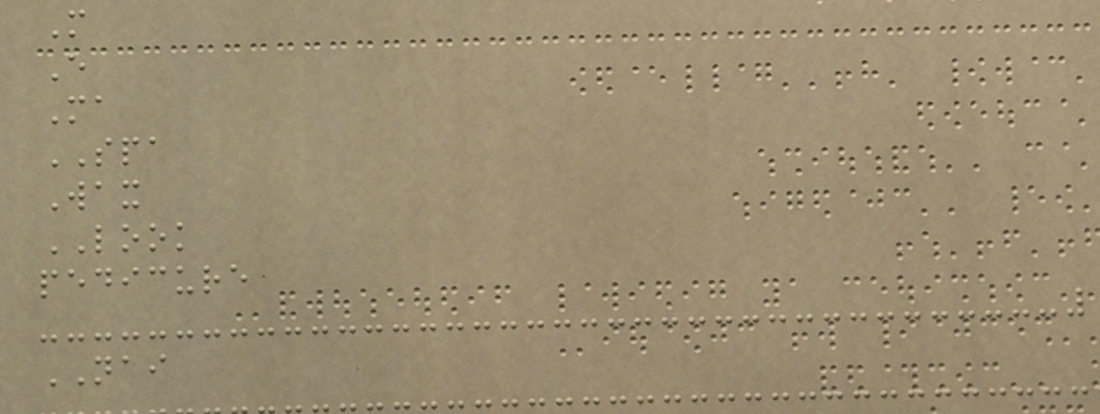M
E
Ma
SPA
Wax
LOOK
pedicure
NAI
